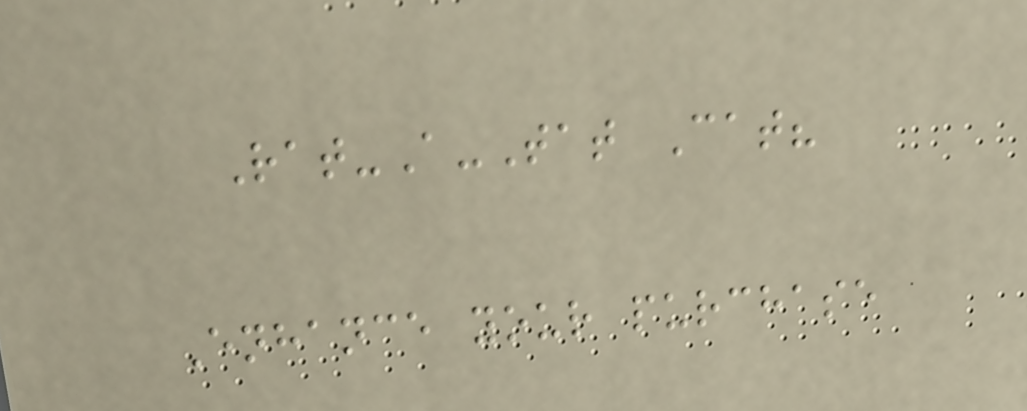Rat-A-Tat Cat?
Enhance your purchase
